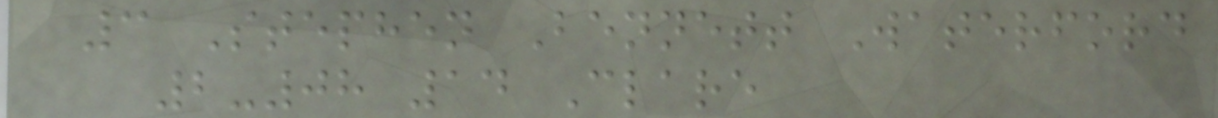3 Stephen Bennett Waterford
2-08 14 Clare
